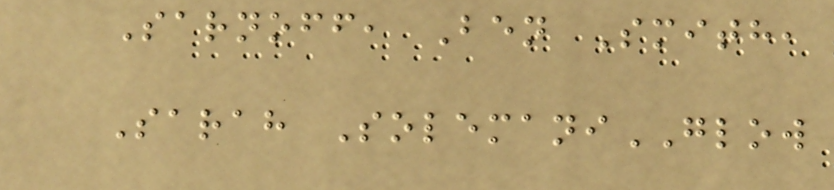Sarnoff, Ben Smith,
Sarah SolemaniGLOW
